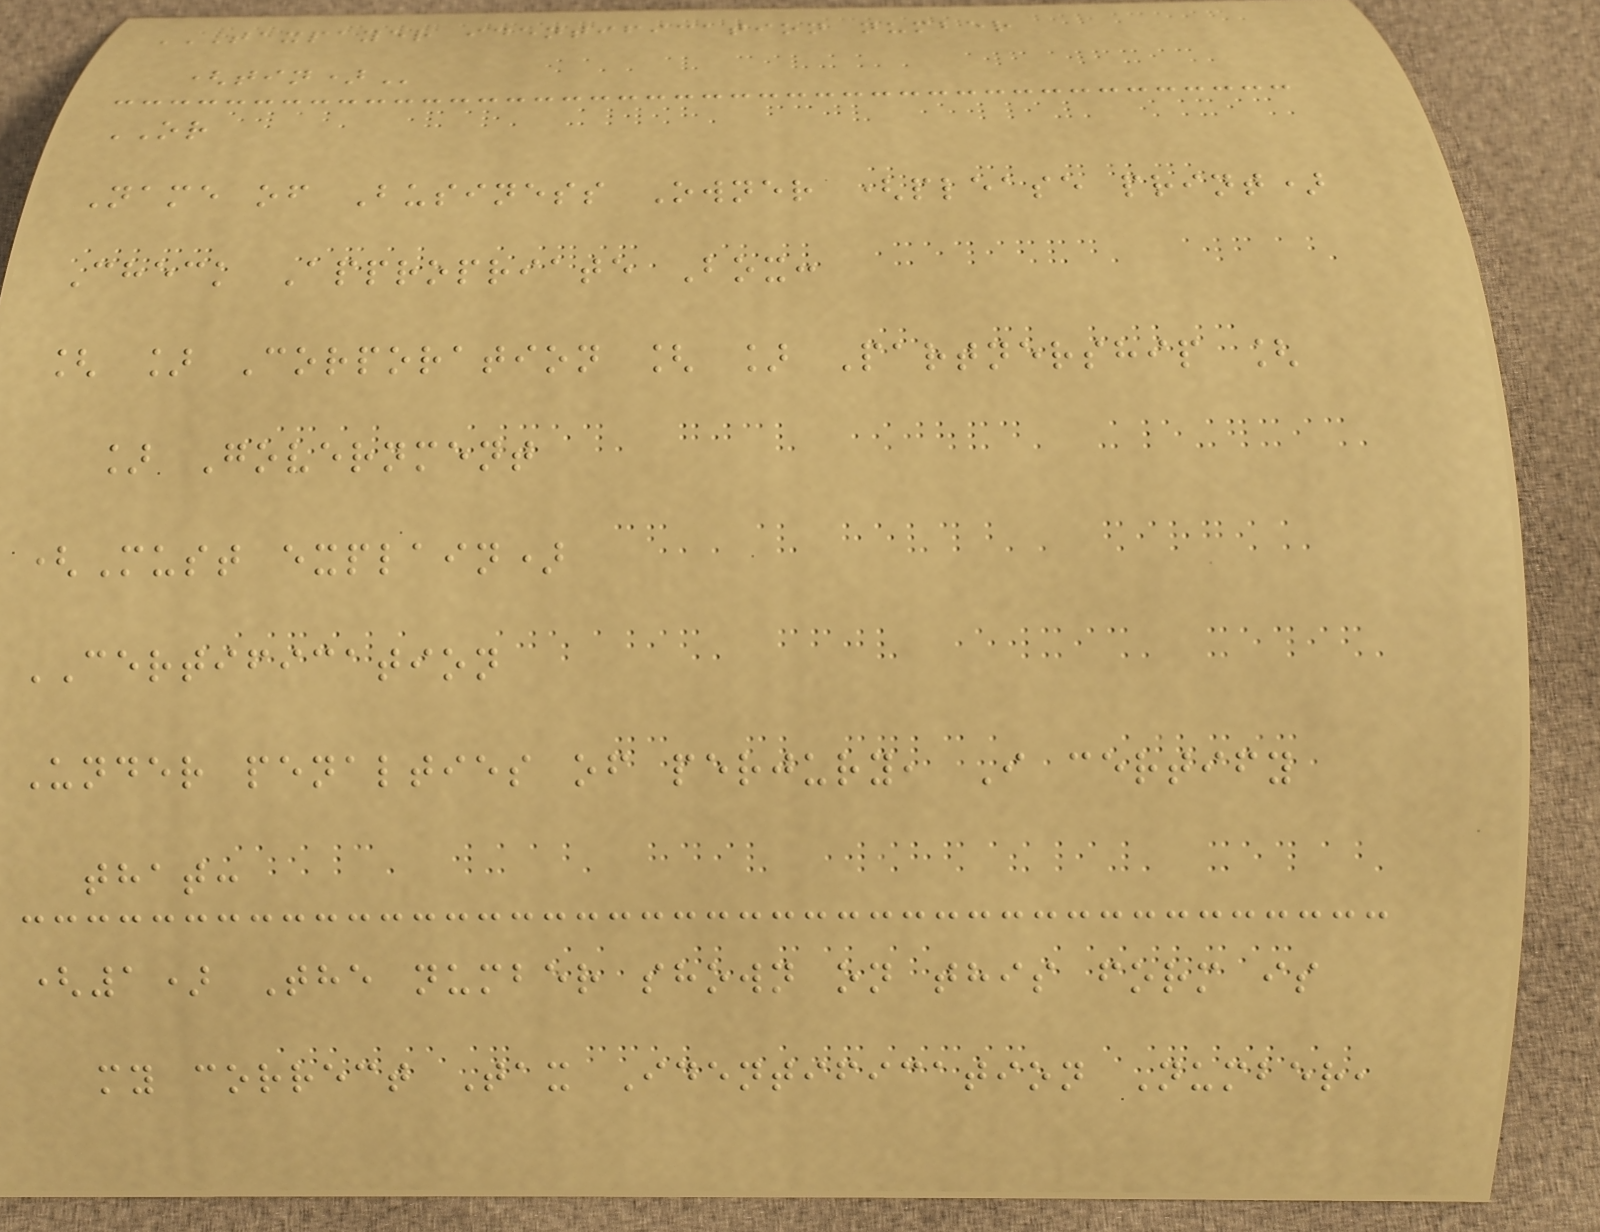TAXPAYER IDENTIFICATION NUMBER
(TIN)
OR
Name of Business Owner (please print)
Check Appropriate Box:
[ ] Corporation [ ] Partnership [
] Government
(Must explain)
CERTIFICATION
Under penalties of perjury, I certify
that:
(1) The number shown on this form is
my correct Tax Identification Number,
